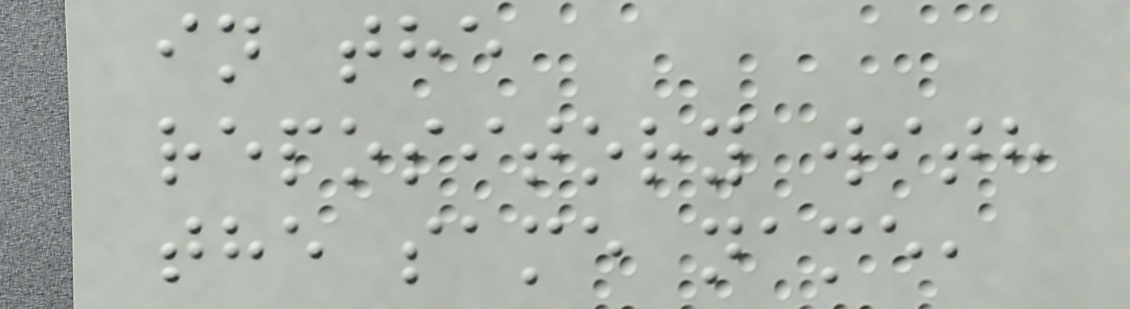in the
repository with
the same name,
